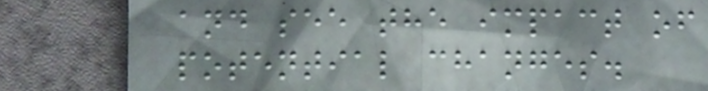and see the impact of
potential changes.
